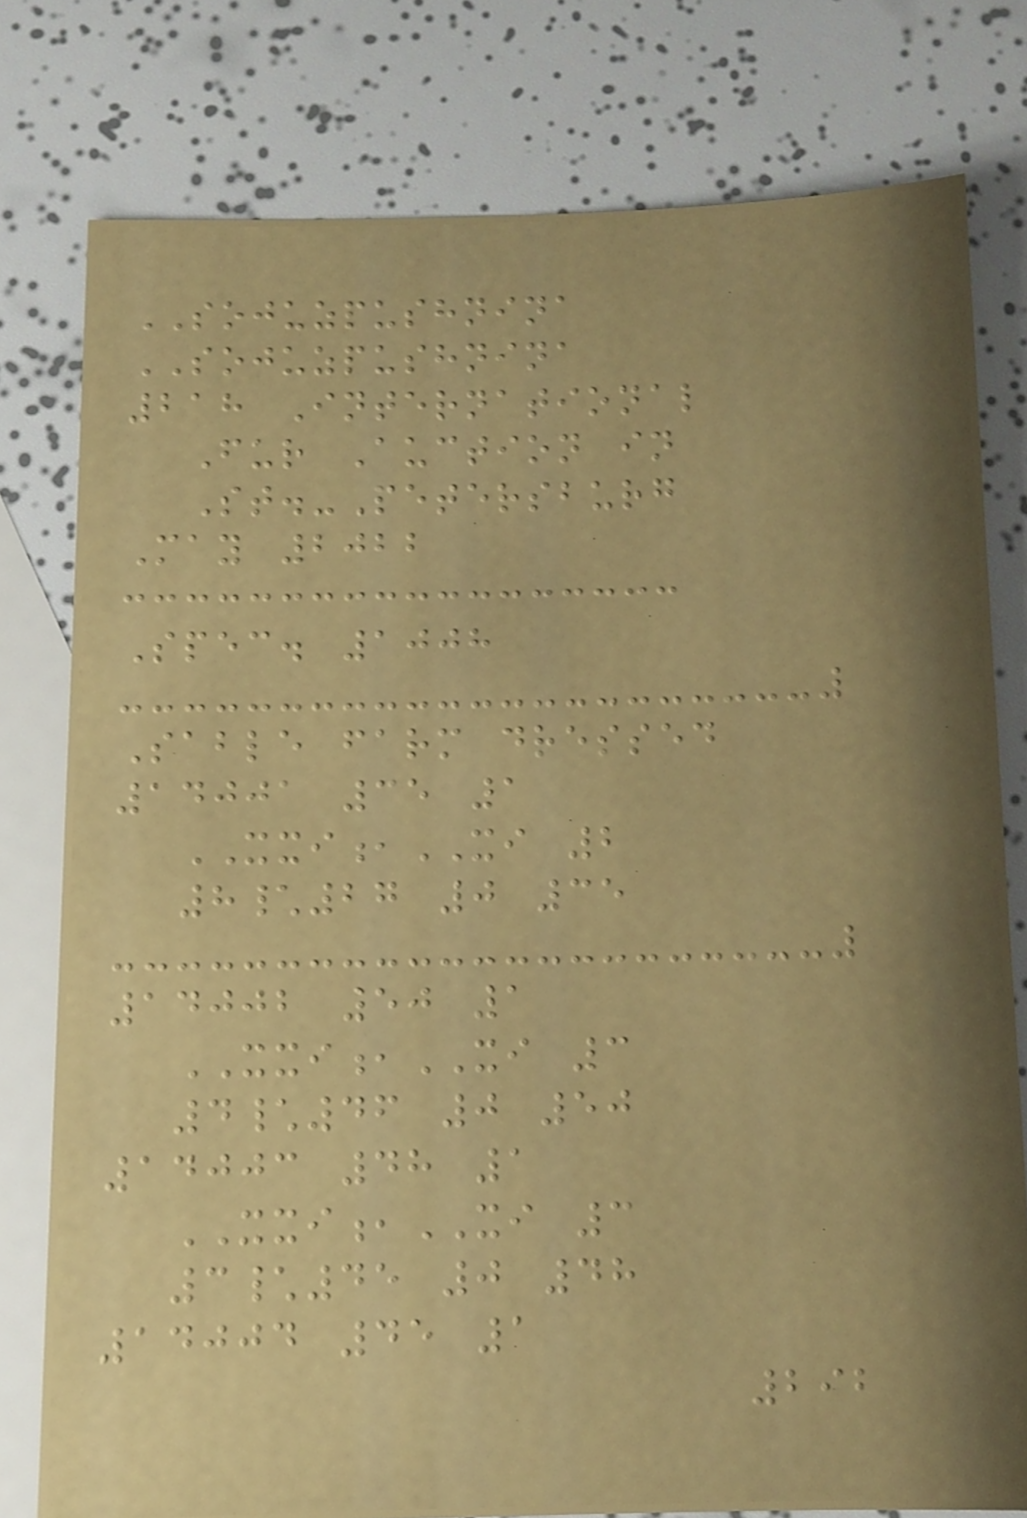SOJUZPUSHNINA
SOJUZPUSHNINA
218 International
Fur Auction in
St.-Petersburg
May 2022
Spec. 1008
Sable farm dressed
14001 35 1
XXI,XI 2
8\27 0 35
14002 50 1
XXI,XI 3
4\46 0 50
14003 48 1
XXI,XI 3
3\45 0 48
14004 45 1
292
